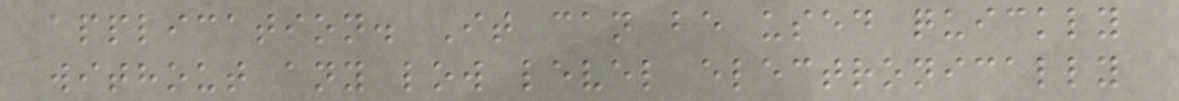application. It can be used quickly
without any low level electronically
